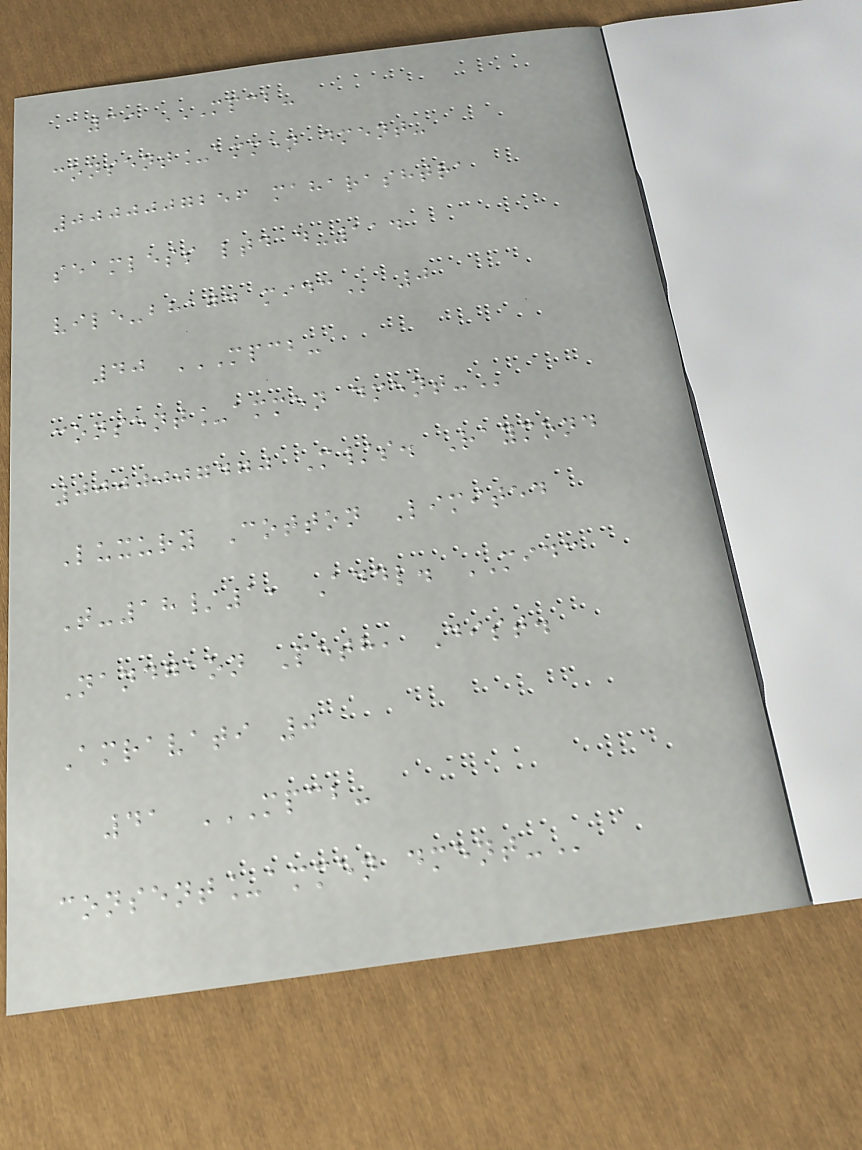39 MPCB-
CONSENT_AMMEN DMENT-
0000007256 MAHARASHTRA
SEAMLESS LTD D-114
VILE-BHAGD MIDC 0
40 MPCB-
CONSENT_AMMEN DMENT-
0000007470 M/s. Raymond
Luxury Cotton Limited
T-18/1, Addl. MIDC
Nandgaon Peth, Dist.
Amravati 0
41 MPCB-
CONSENT_AMMEN DMENT-
